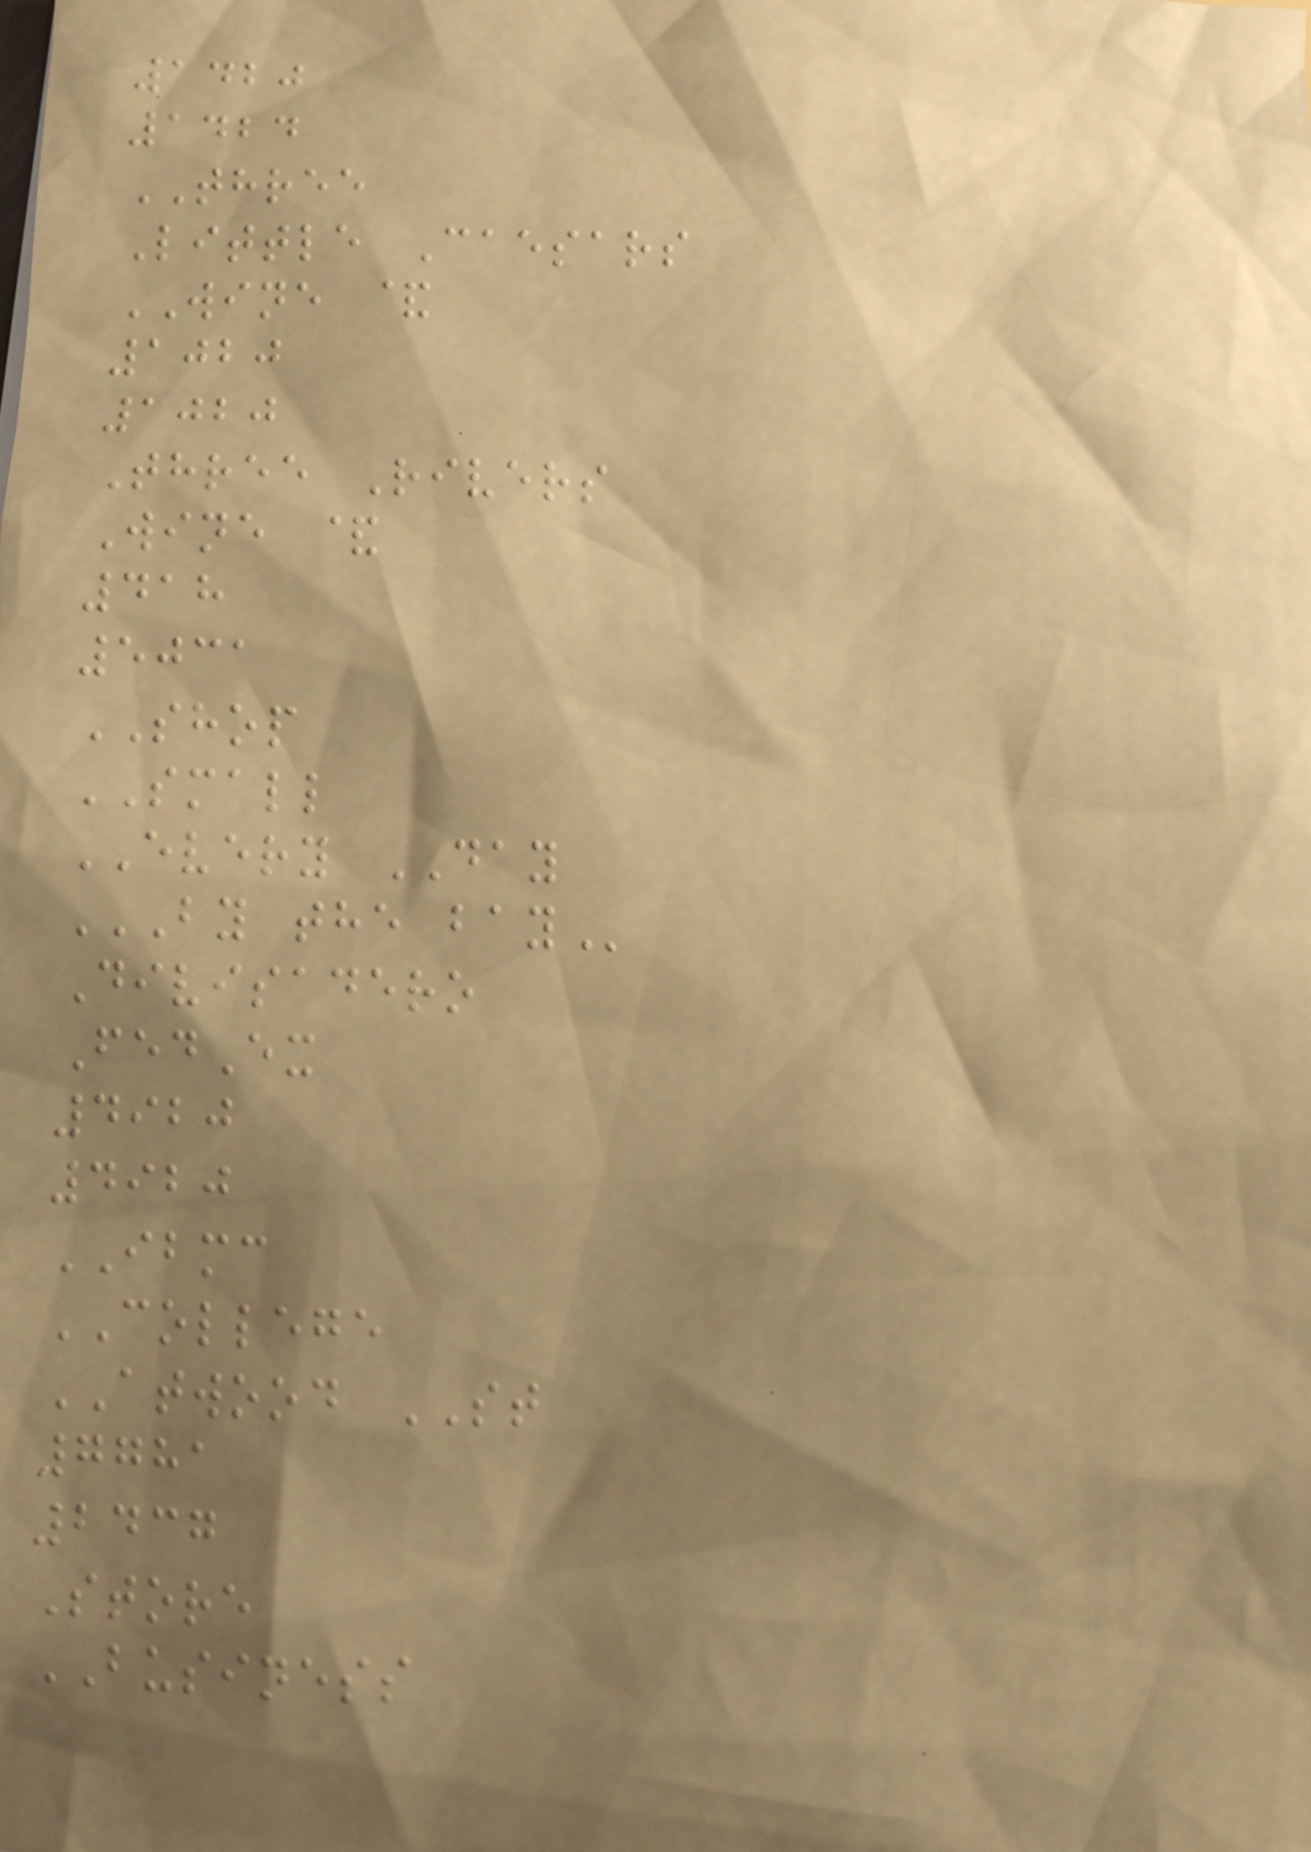1420
1424
THREE
Little Caesars
WINE &
1020
1020
Three Rivers
Wine &
418
5031
SHOP
SMALL
EVERY DAY
BY THE BAY
Divisadero
FedEx
4920
4920
IBMC
COLLEGE
ATWOOD ST
7781
2437
Store
BUSINESS
